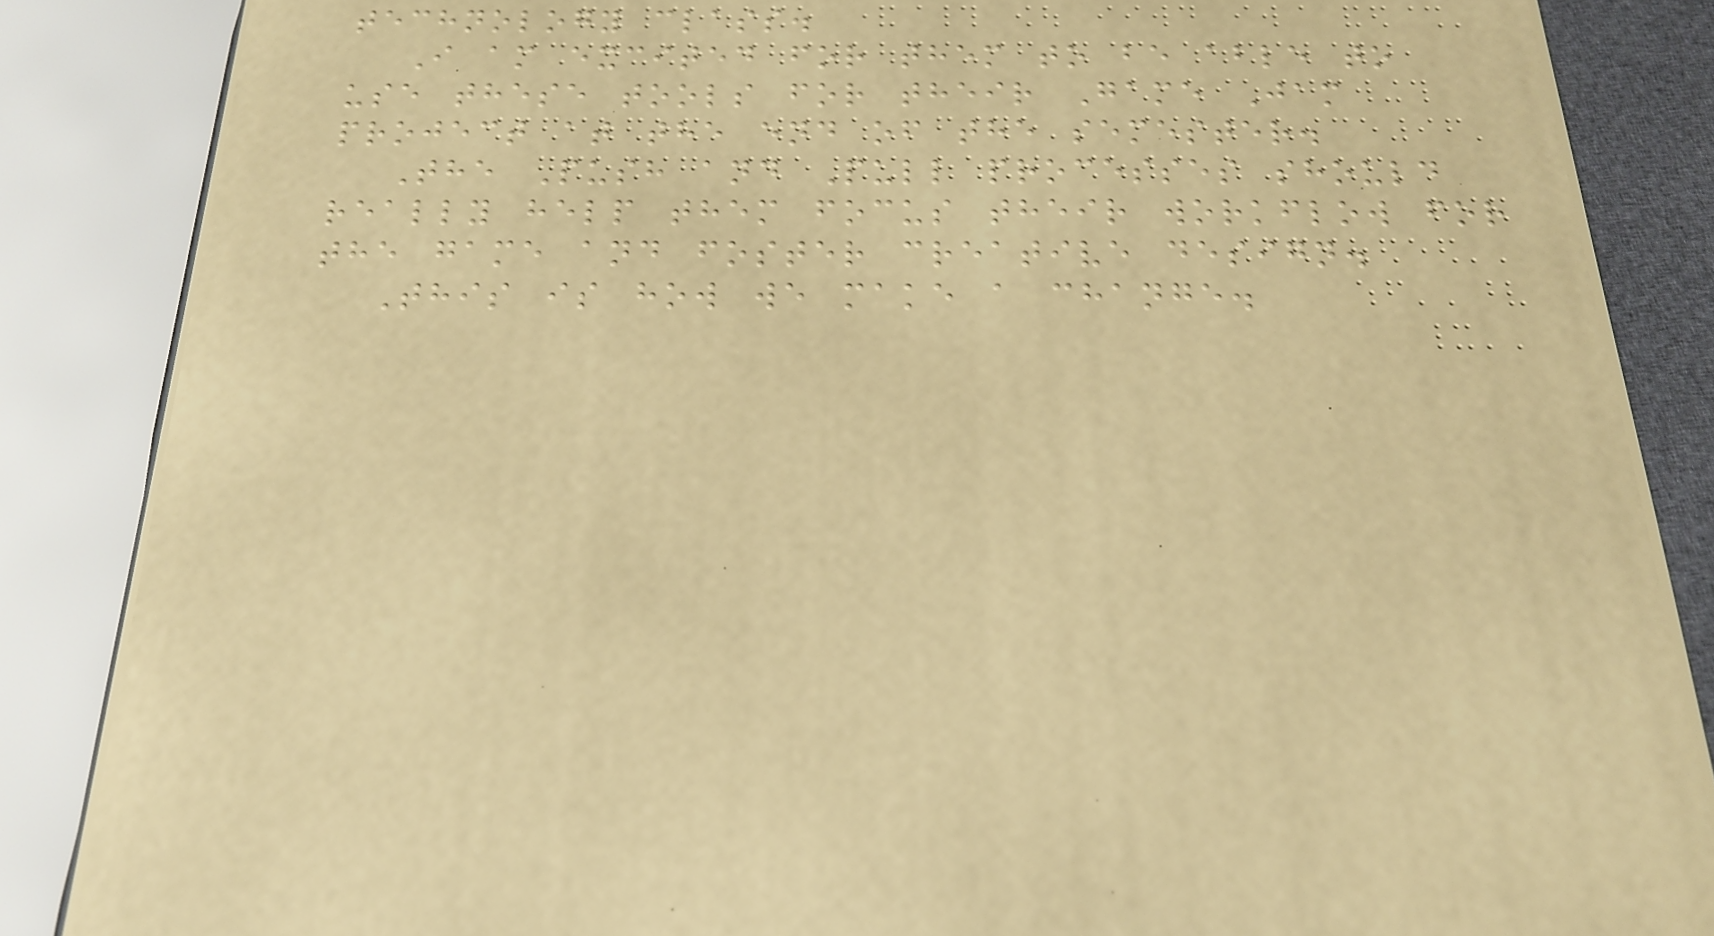technology class.
I am excited for them to be able to
use these tools for their Game Jam
project at the end of the semester.
The Push and Pull processes should
really help them focus their workflow for
the game and foster creative design.
This is how we make a change.
